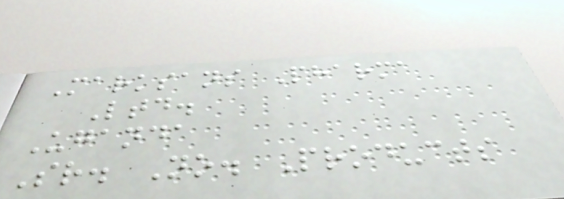Marksans Pharma
Ltd.
Uganda
Sr. No. Products
